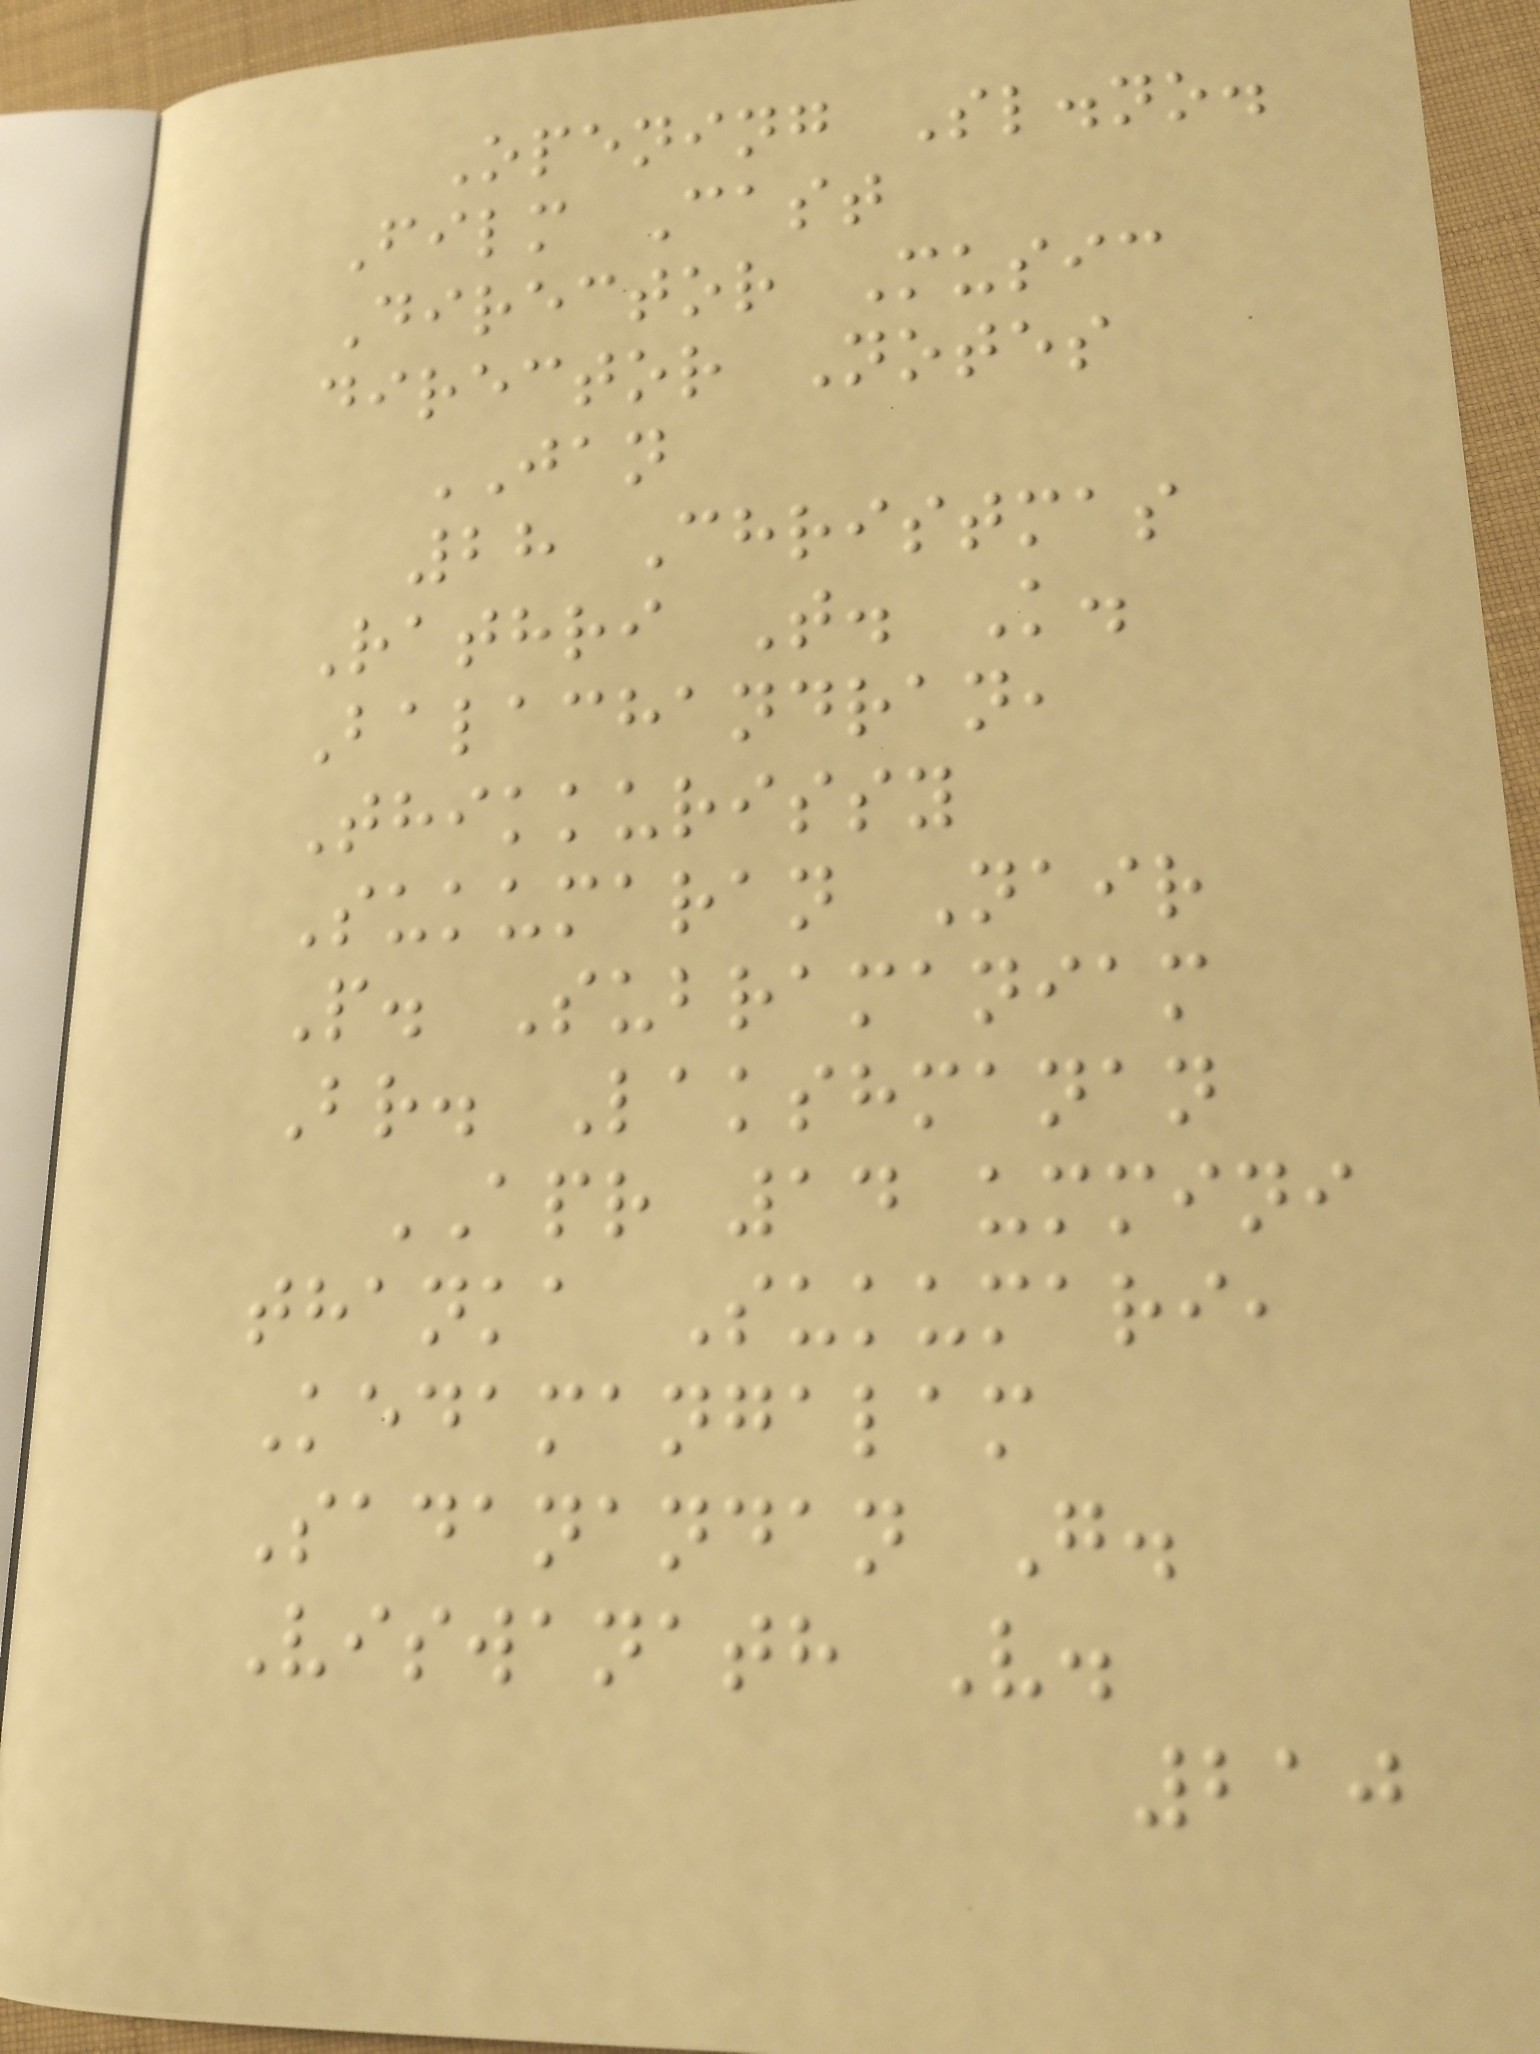Opening Sl.no.
Film Cast
Director Music
director Notes
JAN
28 Christmas
Rathri T. K.
Balachandran,
Thikkurissy
Sukumaran Nair
P. Subramaniam
Br. Lakshmanan
APR 14 ummini
thanka Sukumari,
Kedamangalam
Sadanandan G.
Viswanath V.
210
